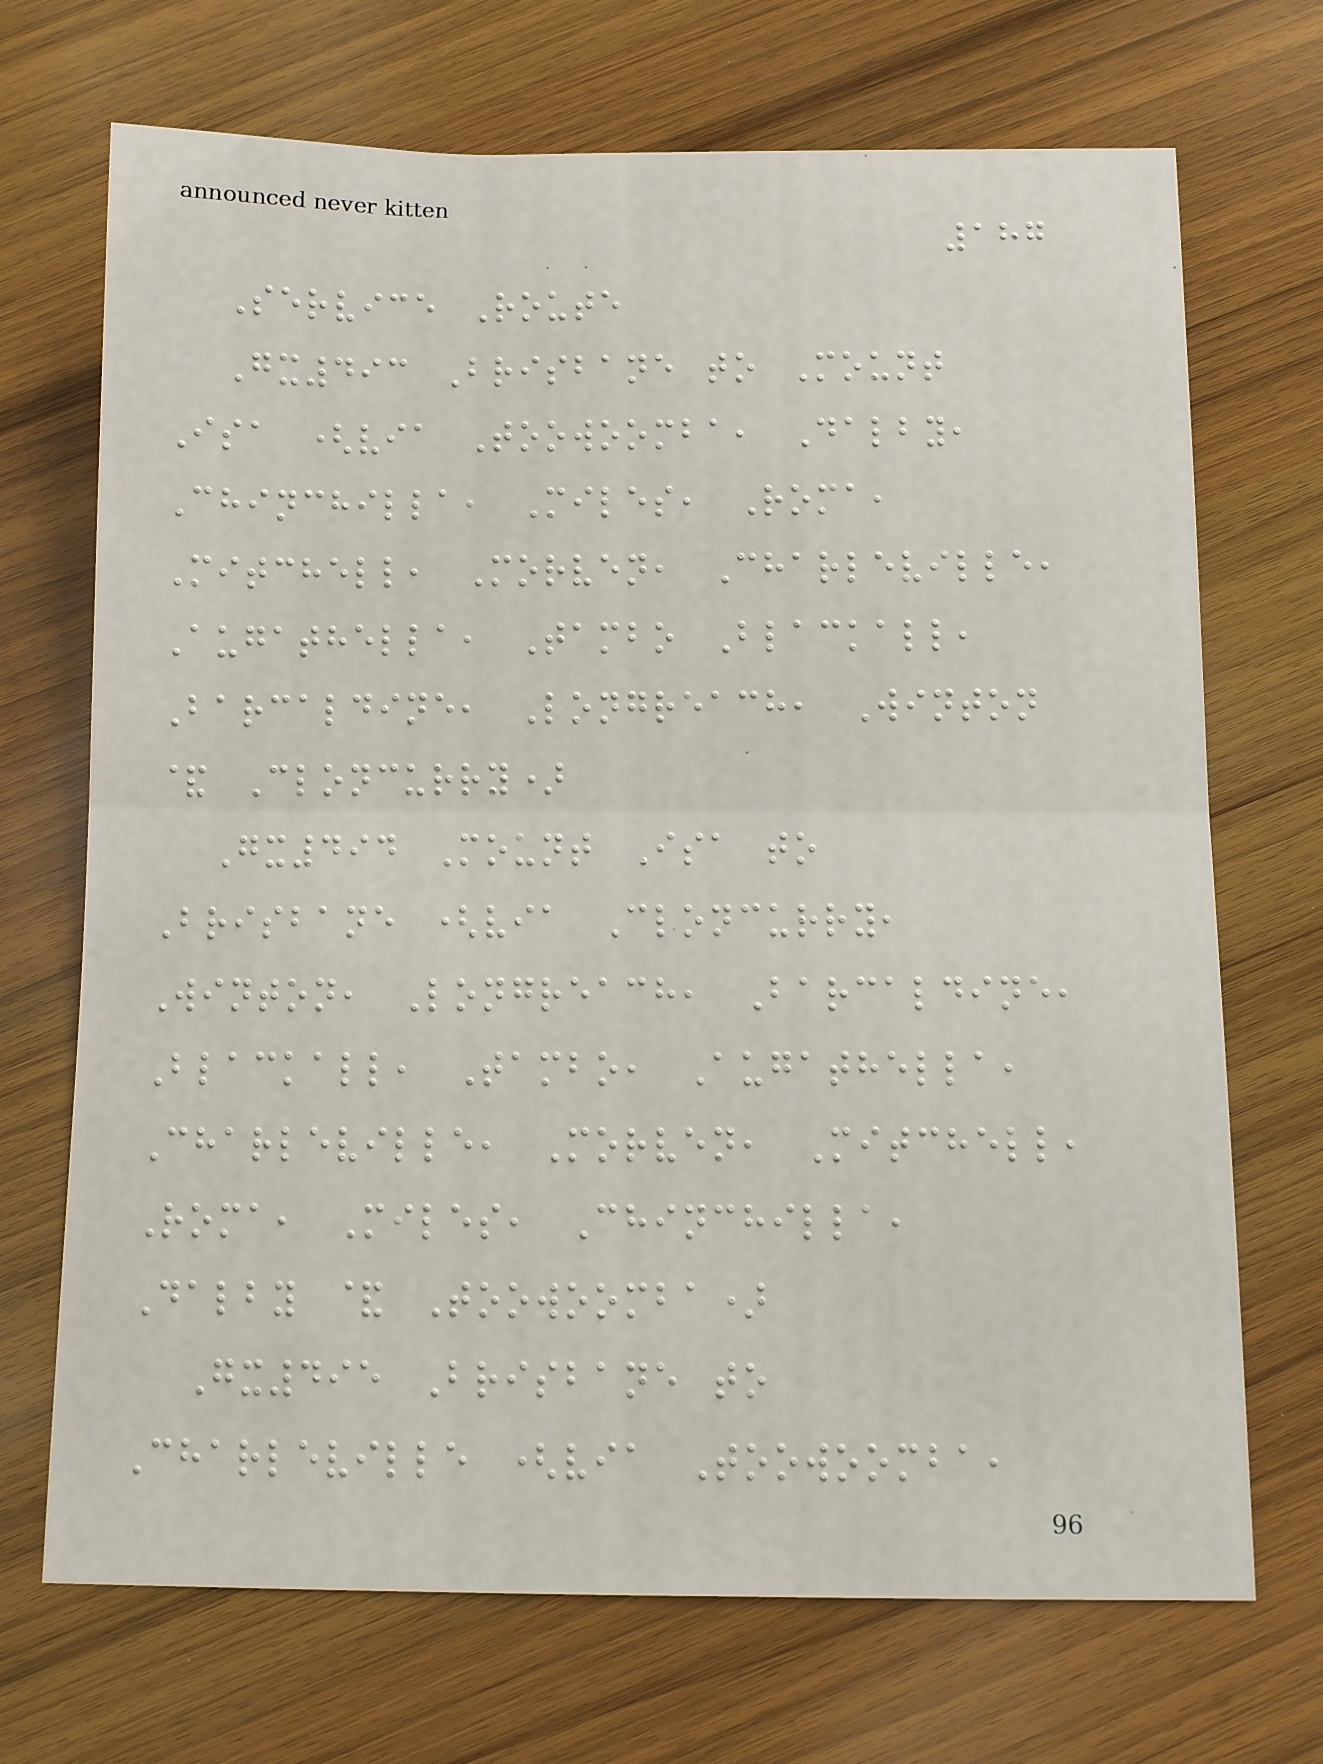187
Service Route
Gx493 Brisbane to Mount
Isa (via Toowoomba, Dalby,
Chinchilla, Miles, Roma,
Mitchell, Morven, Charleville,
Augathella, Tambo Blackall,
Barcaldine, Longreach, Winton
& Cloncurry)
Gx494 Mount Isa to
Brisbane (via Cloncurry,
Winton, Longreach, Barcaldine,
Blackall, Tambo, Augathella,
Charleville, Morven, Mitchell,
Roma, Miles, Chinchilla,
Dalby & Toowoomba)
Gx495 Brisbane to
Charleville (via Toowoomba,
